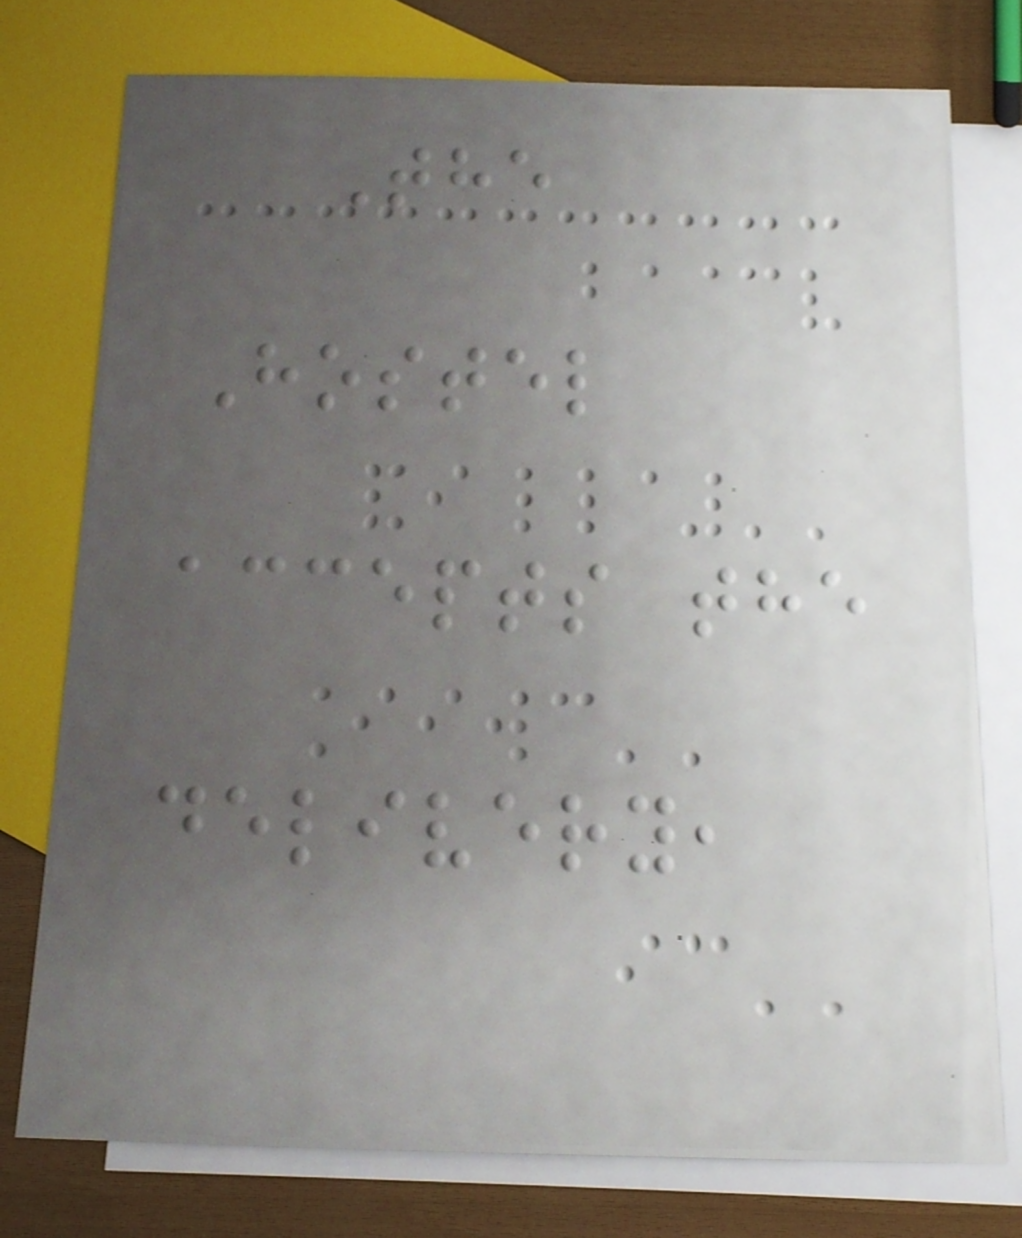The
Hostel
accepts the
delivery,
